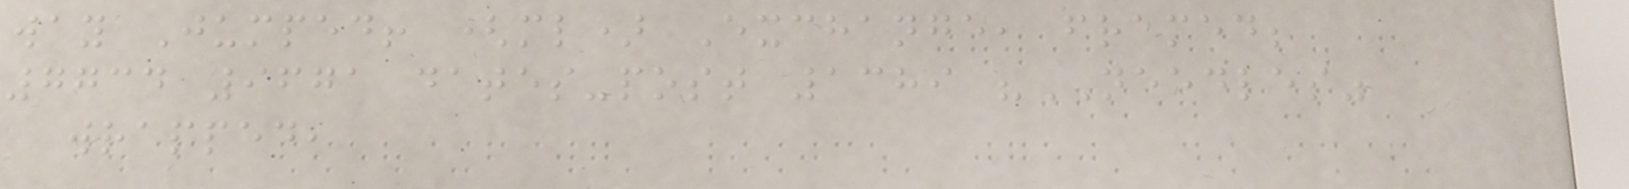way Jumped! (ml) Exchange, framed;
7734 9671 dates-post 1389 "NEEDLES"
wrapped,
